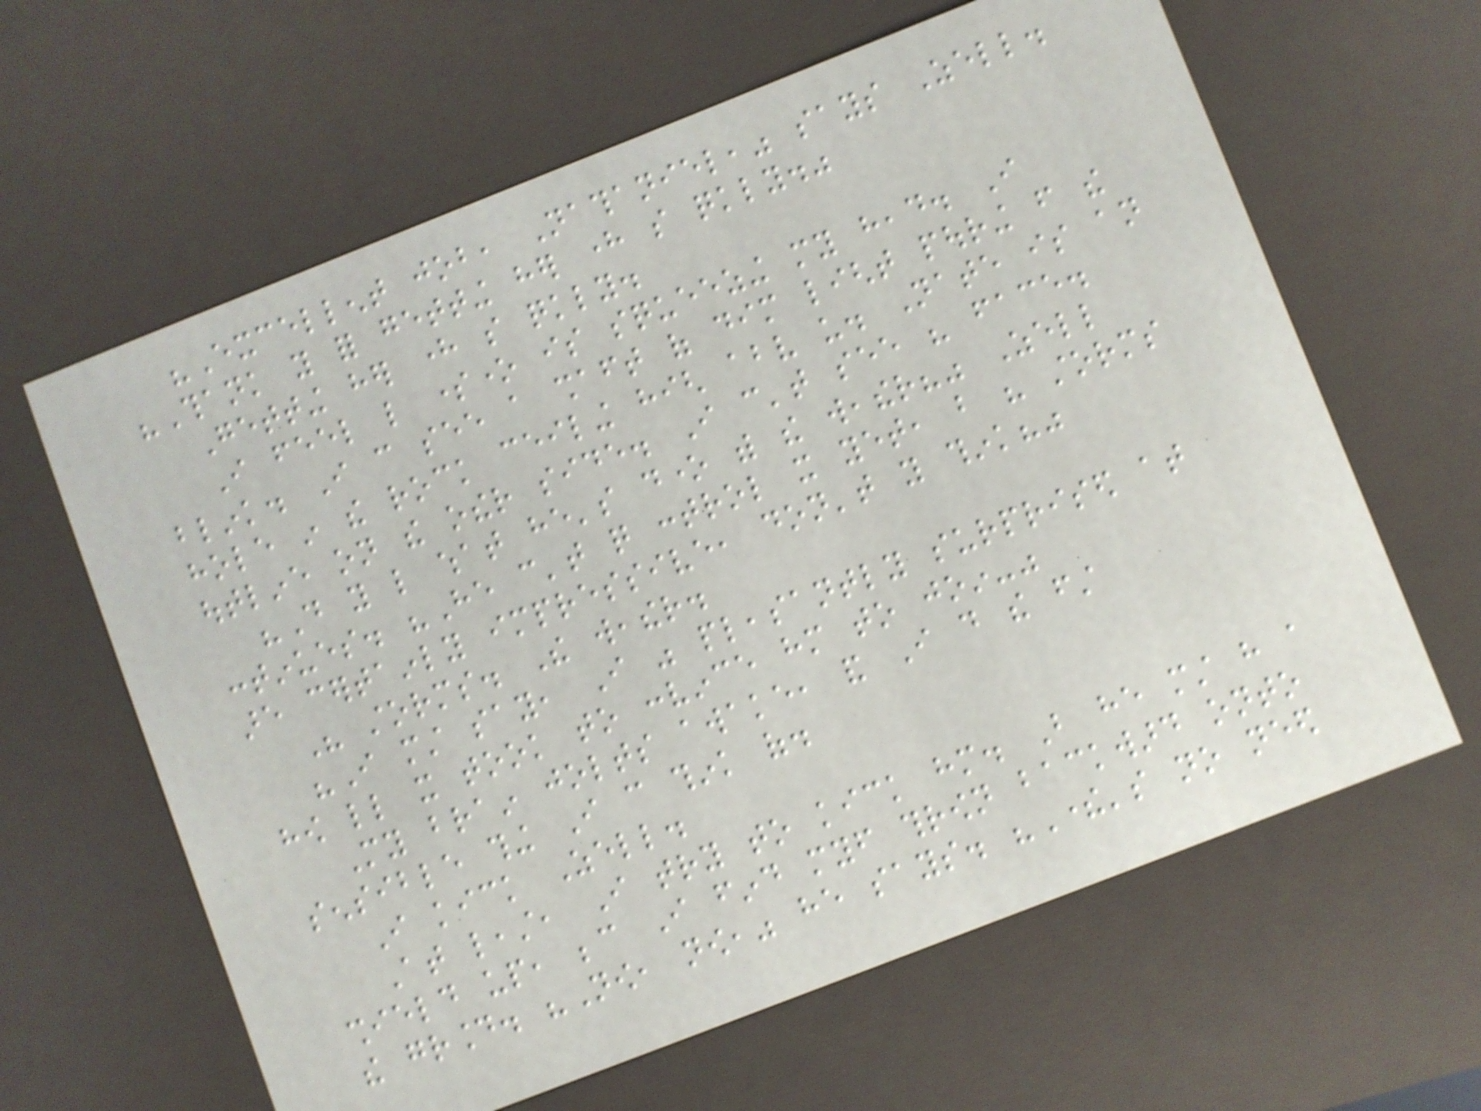"Excellent job, Nathaniel," says Zell.
"Thank you for getting her here so quickly."
Getting her here so quickly.
I feel like someone is squeezing my head. I
blink. I can see a shaft of dim light pouring from the
hole in the rock ceiling high above us. Nate is an
outline on the other side. I can't see his face.
"Do you like what he's done with the weather?" Zell
continues. "He can't quite control it yet, but his storms
are certainly impressive, don't you think?"
His storms. The weather.
"I must say, I was pleasantly surprised at
how little it took to convince him to join-"
My brain jolts awake, and I do the first
sensible thing I can think of.
I kick Zell.
At least, I try to kick him. But he must have a
shield up, because I find myself thrown backward onto
the ground. "Now, now," he says. "There's no need
